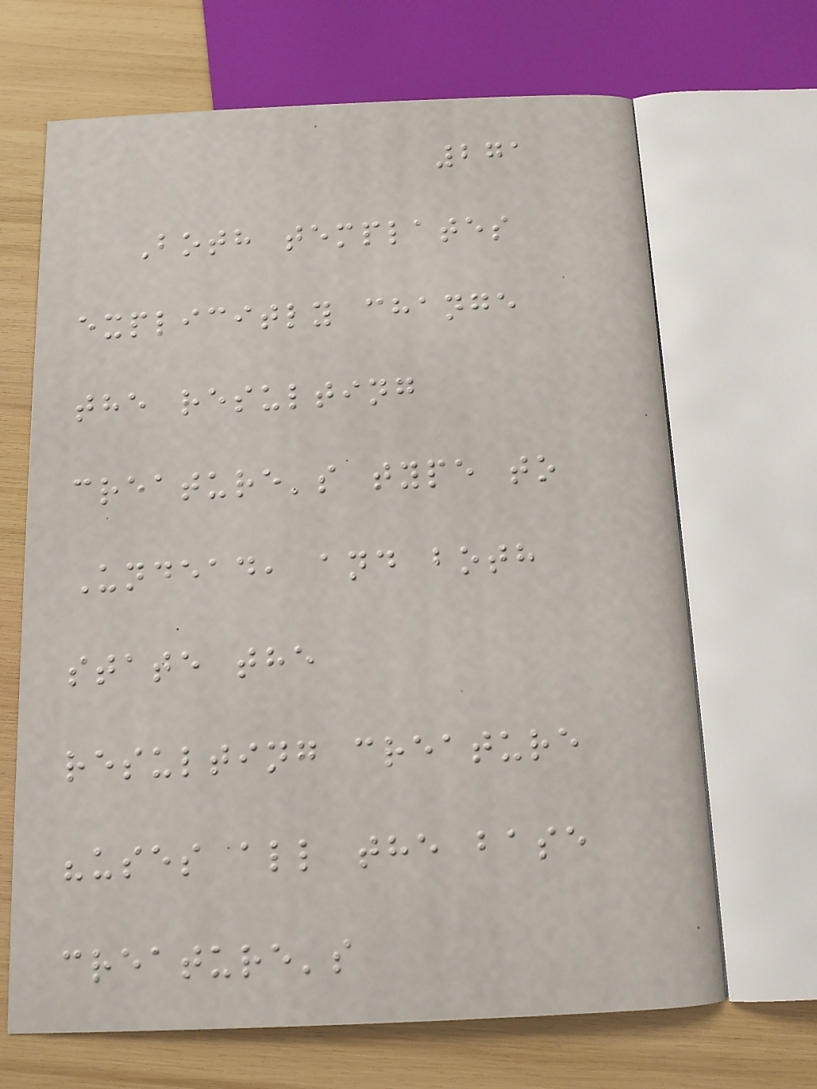271
Both templates
explicitly change
the resulting
creature's type to
Undead, and both
state the
resulting creature
"uses all the base
creature's
